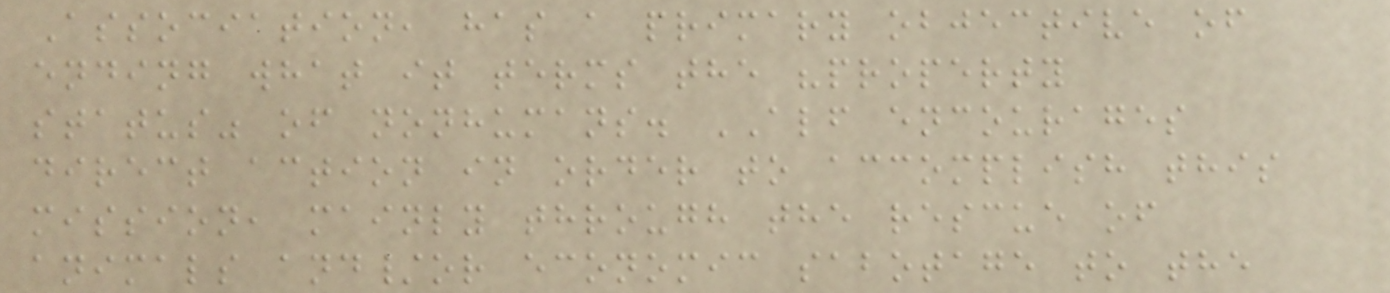Association, has a primary objective of
ending what it terms the "property
status" of nonhumans. ALF encourages
direct action in order to accomplish this
mission, mainly through the rescue of
animals and/or economic sabotage to the
